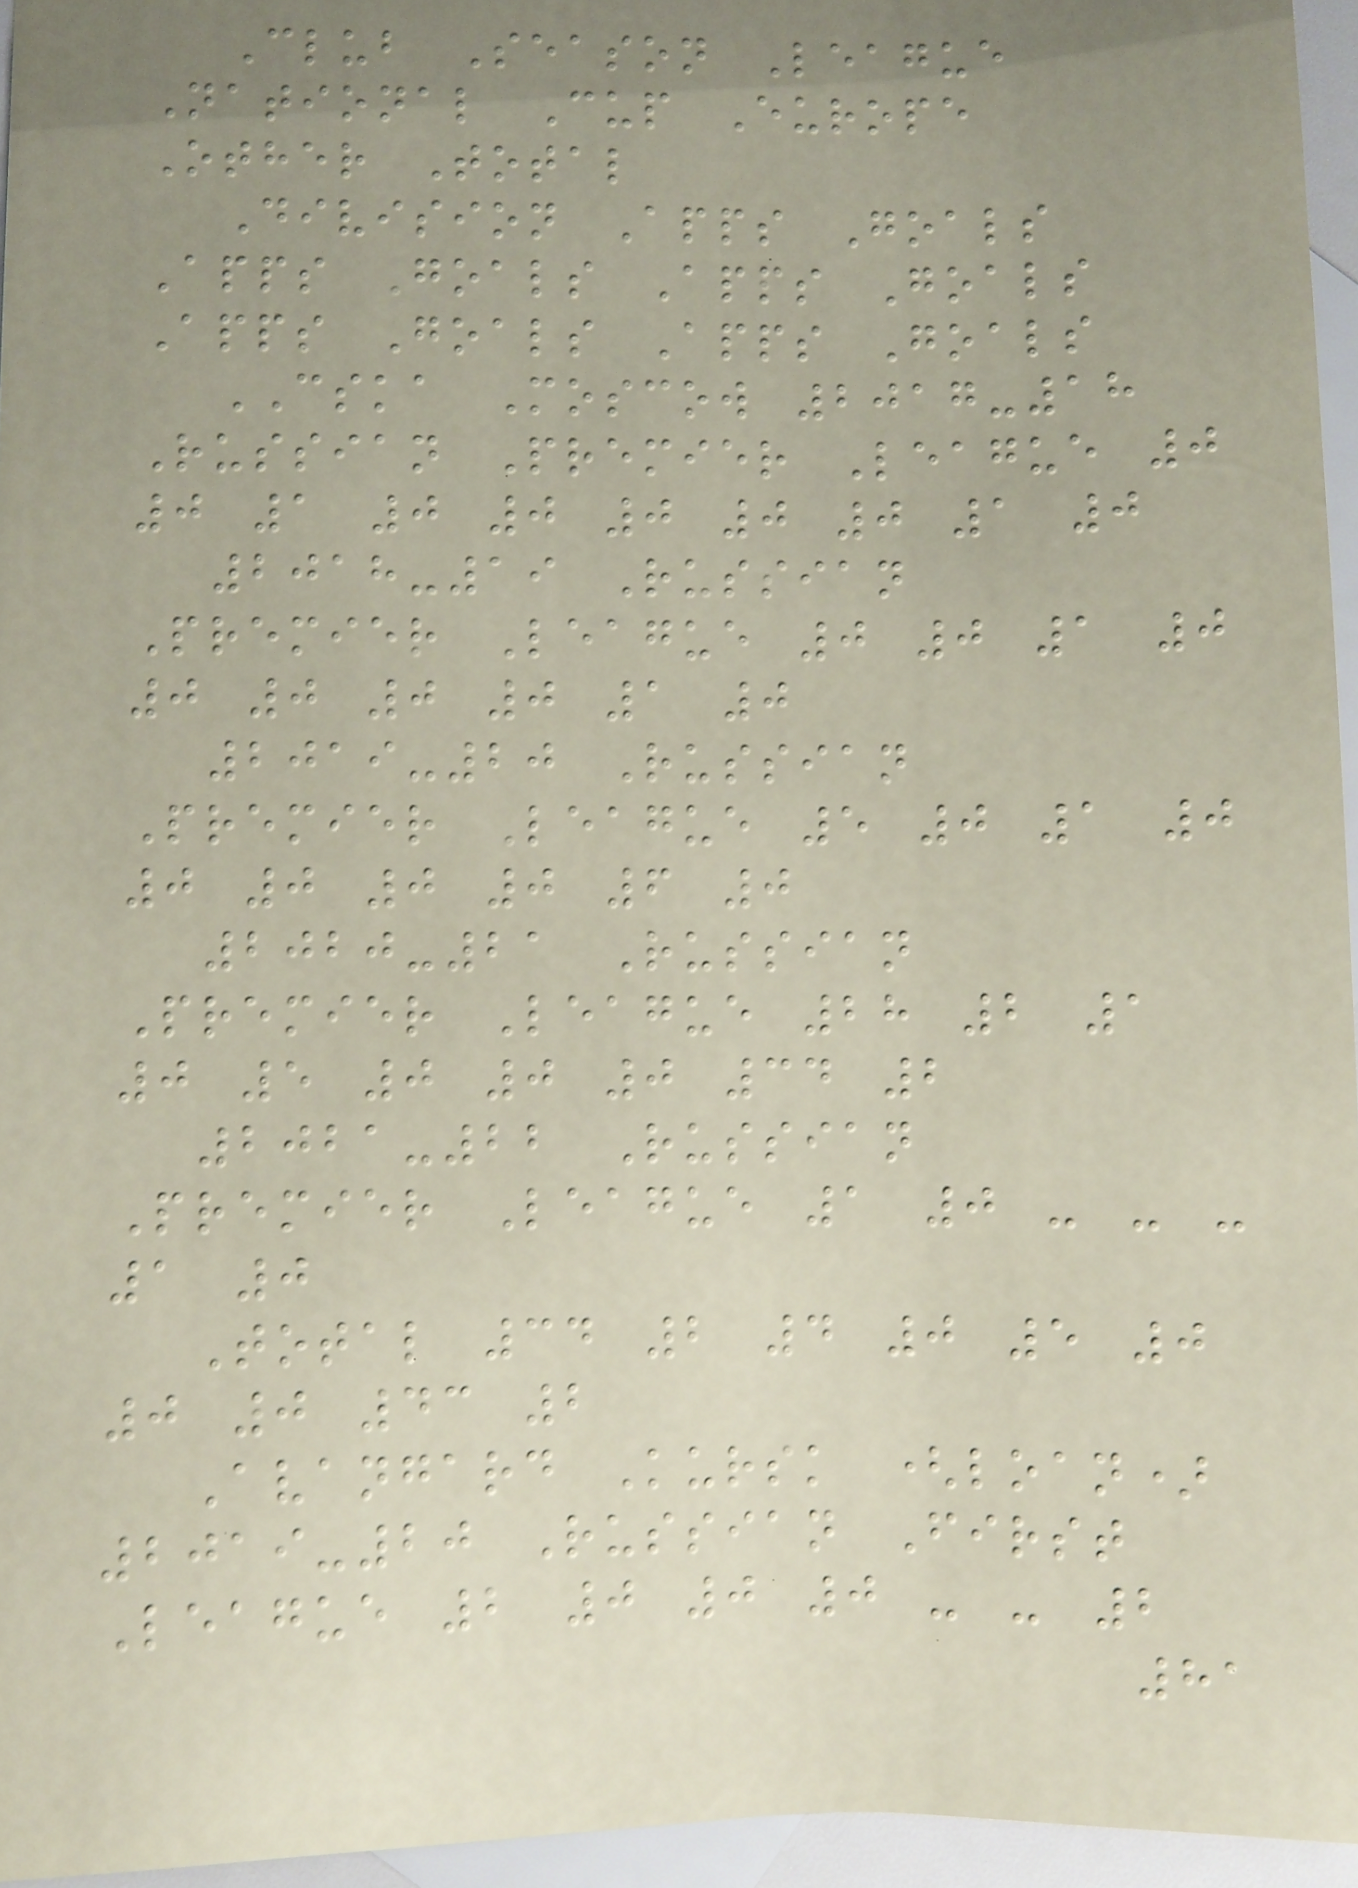Club Season League
National Cup Europe
Other Total
Division Apps Goals
Apps Goals Apps Goals
Apps Goals Apps Goals
CSKA Moscow 2017-18
Russian Premier League 0
0 1 0 0 0 0 0 1 0
2018-19 Russian
Premier League 0 0 1 0
0 0 0 0 1 0
2019-20 Russian
Premier League 5 0 1 0
0 0 0 0 6 0
2020-21 Russian
Premier League 28 2 1
0 5 0 0 0 34 2
2021-22 Russian
Premier League 1 0 - - -
1 0
Total 34 2 4 0 5 0
0 0 43 2
Avangard Kursk (loan)
2019-20 Russian First
League 2 0 0 0 - - 2
81
